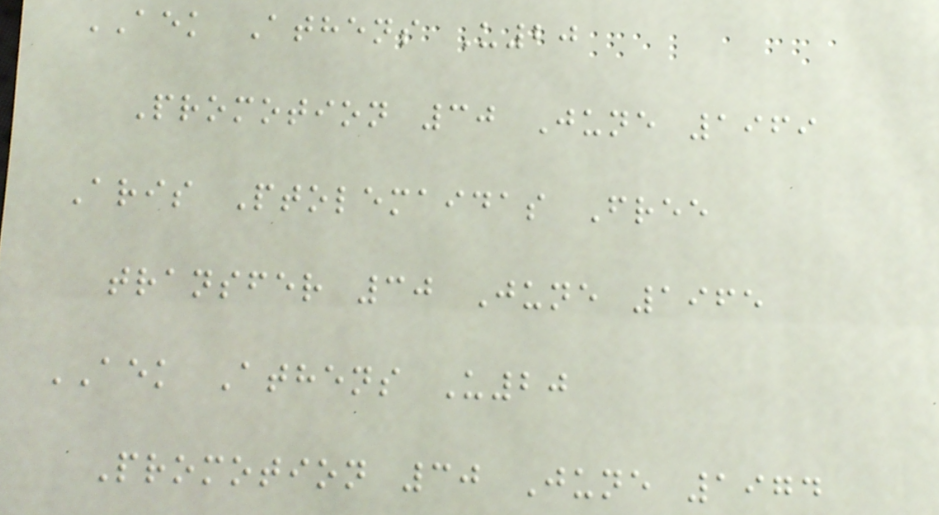AEK Athens U20
Promotion 30 June 1969
Aris Ptolemaidas Free
transfer 30 June 1965
AEK Athens U20
Promotion 30 June 1974
